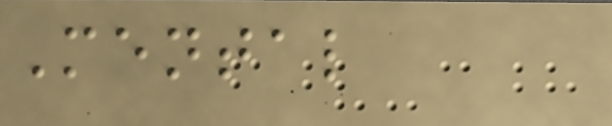Mental
